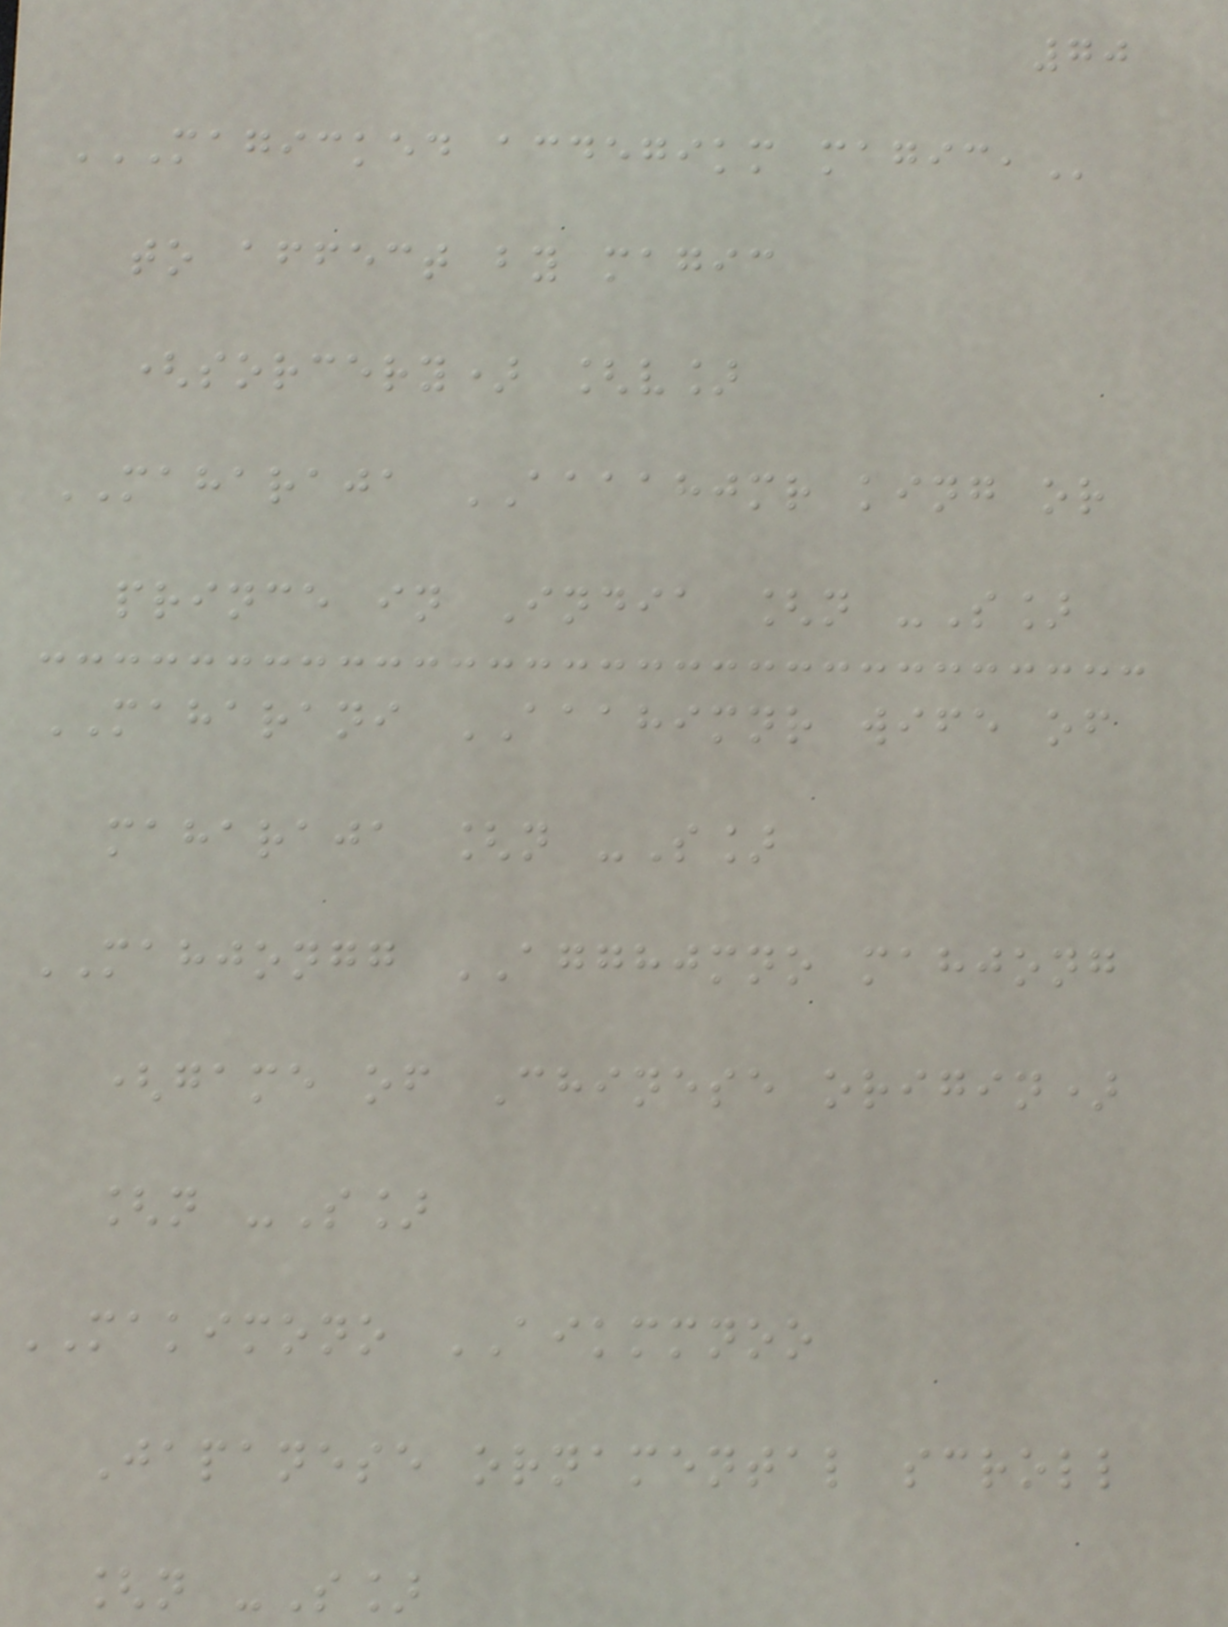70
MAGICKED ACDEGIKM MAGIC,
to affect by magic
(sorcery) [v]
MAHARAJA AAAAHJMR king or
prince in India [n -S]
MAHARANI AAAHIMNR wife of
maharaja [n -S]
MAHJONGG AGGHJMNO mahjong
(game of Chinese origin)
[n -S]
MAKIMONO AIKMMNOO
Japanese ornamental scroll
[n -S]
